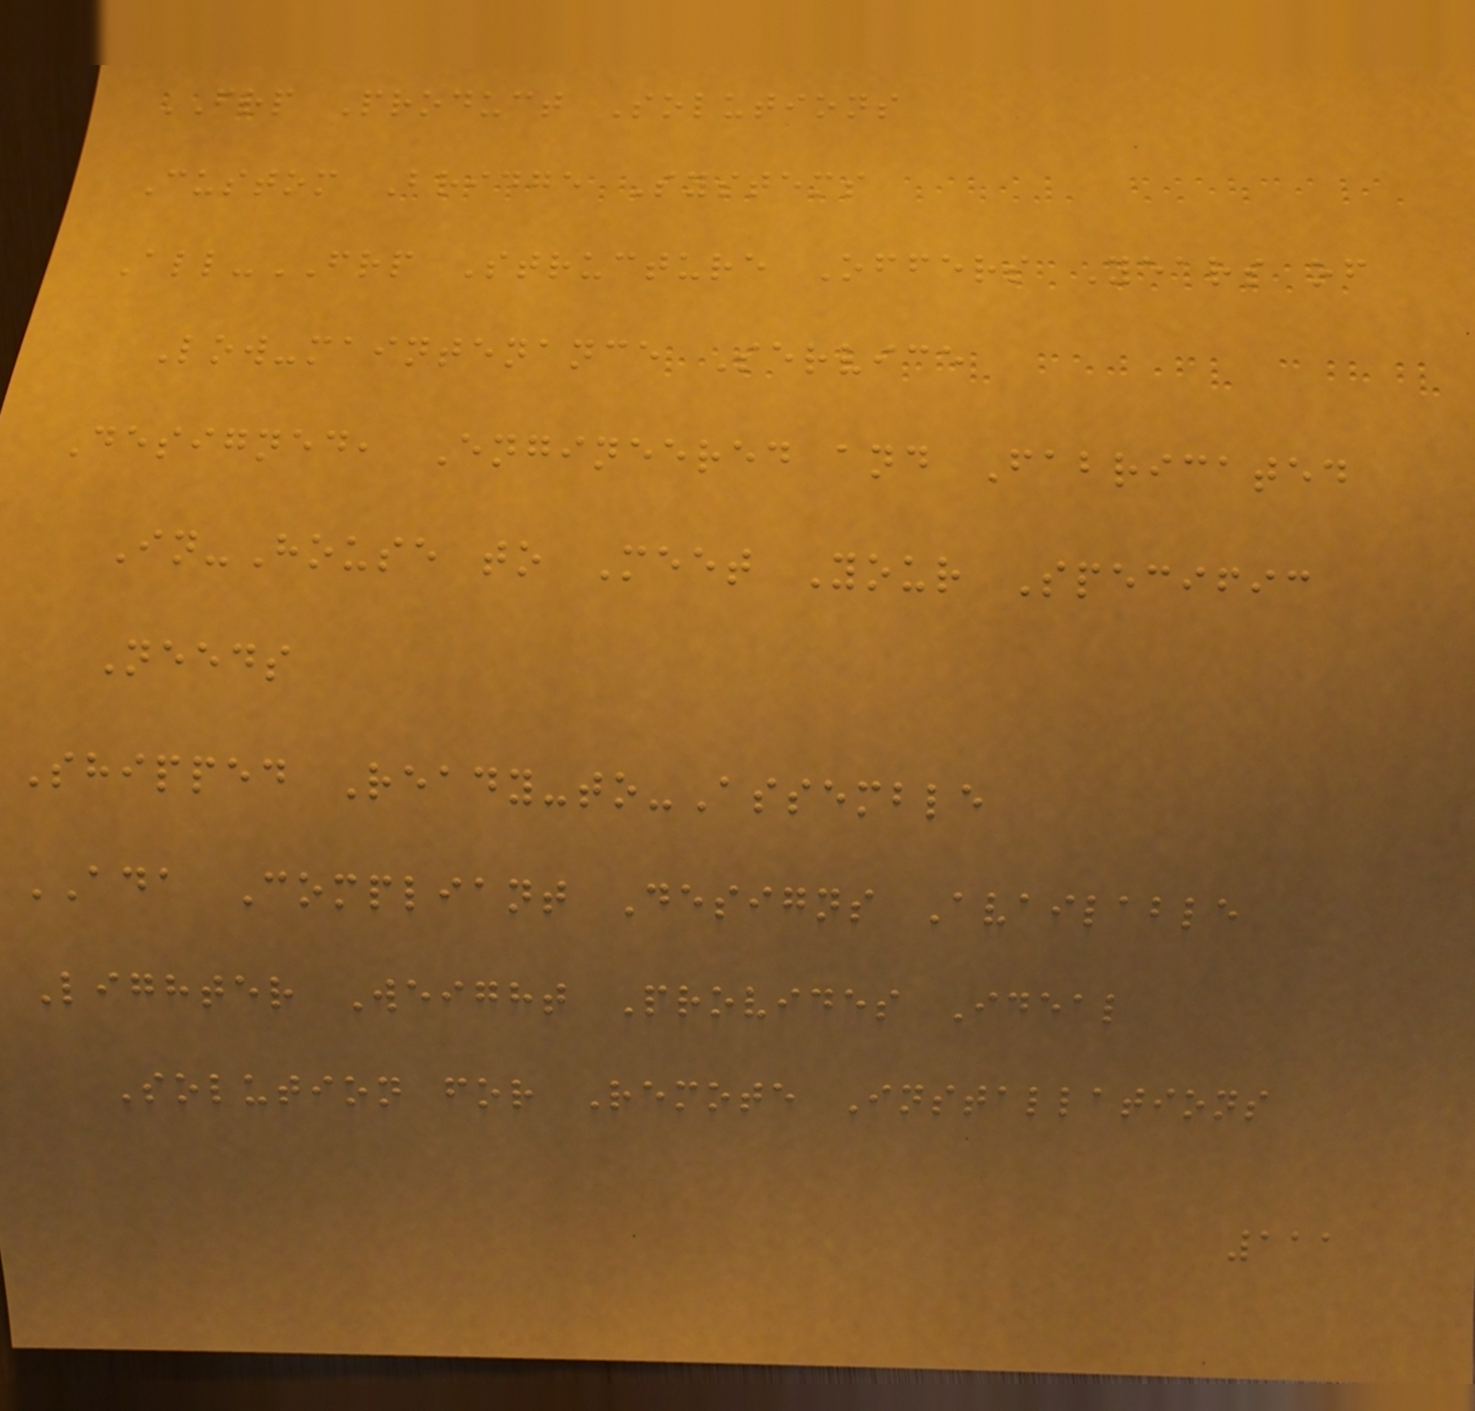FRP Product Solutions
Custom Bridge Systems
All-FRP Structure Offers Years of
Low-maintenance Service
Designed, Engineered and Fabricated
In-House to Meet Your Specific
Needs
Shipped Ready-to-Assemble
ADA Compliant Designs Available
Lighter Weight Provides Ideal
Solution for Remote Installations
111
